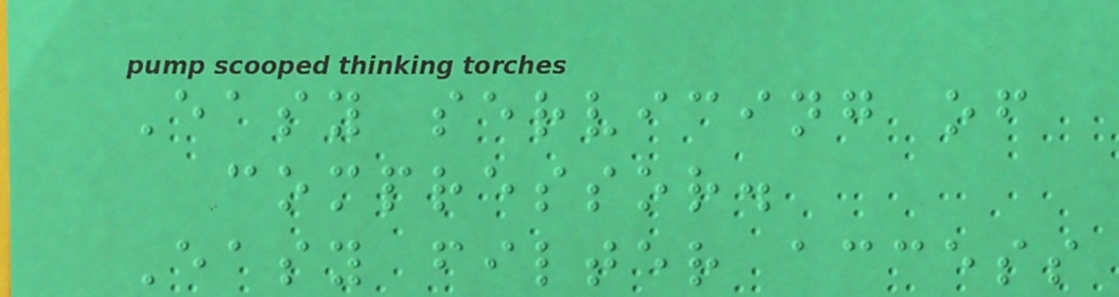Easy servicing of
compressor.
Easy filter access
